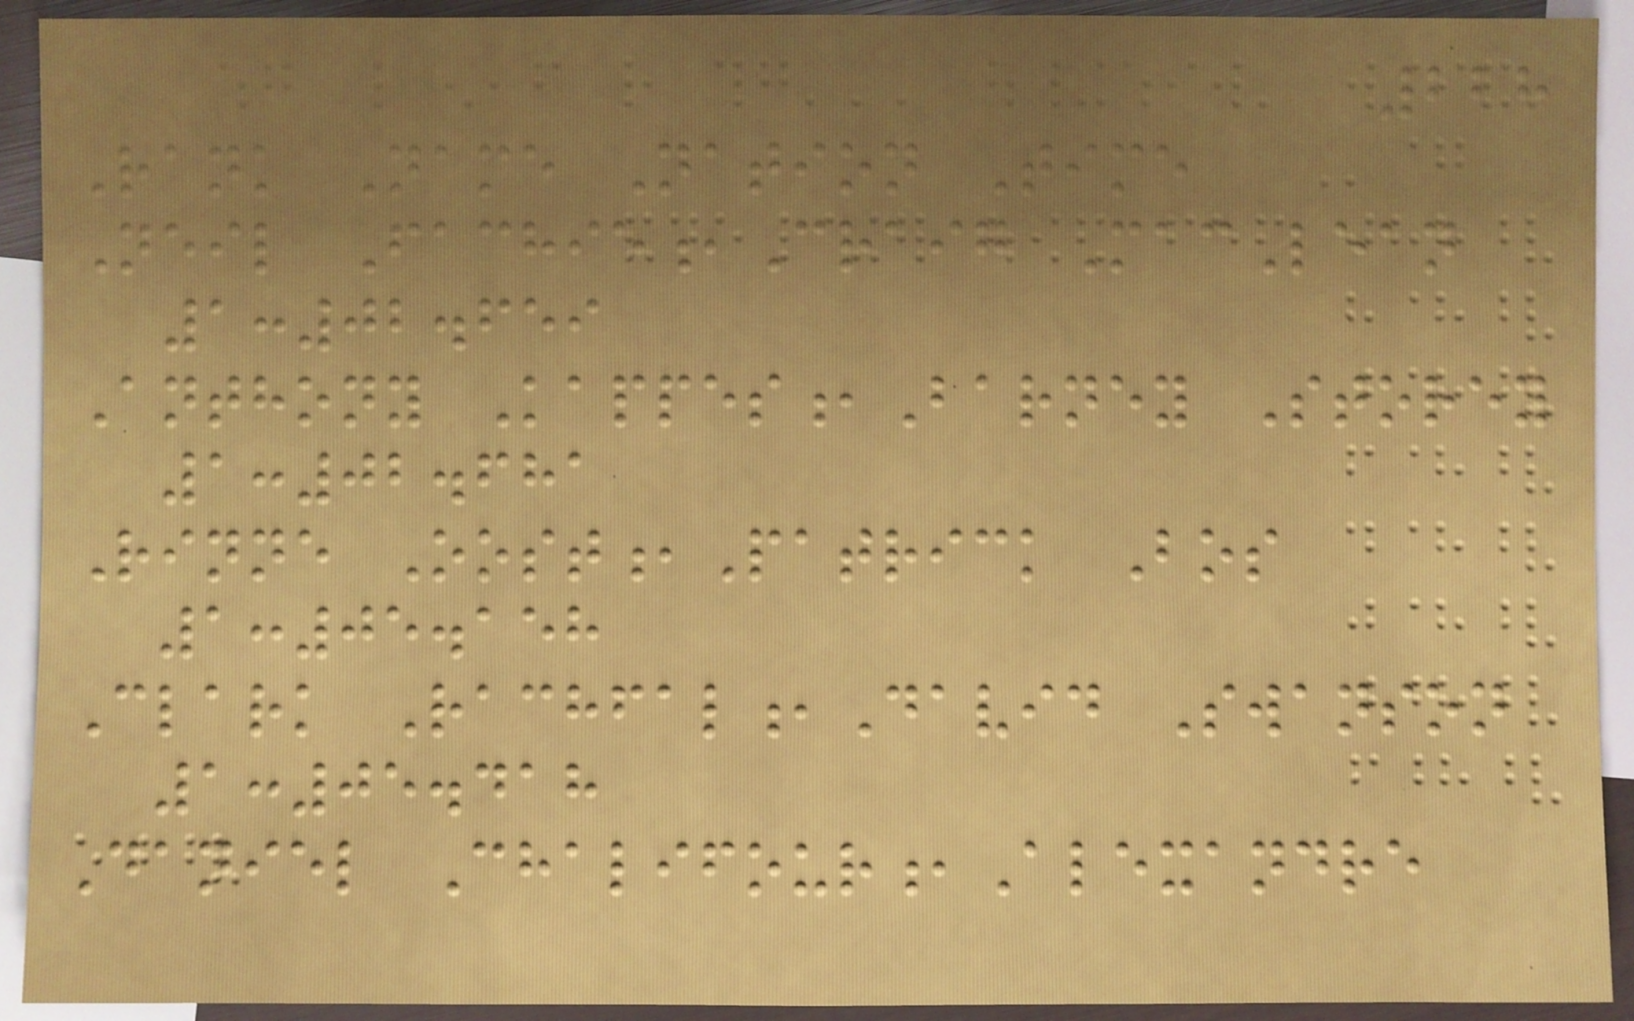228
Rank Name Nation Time
Neil Fachie,Craig MacLean
1:02.659
Anthony Kappes,Barney Storey
1:02.681
Rinne Oost,Patrick Bos
1:05.158
Clark Rachfal,David Swanson
1:05.418
Daniel Chalifour,Alexandre
